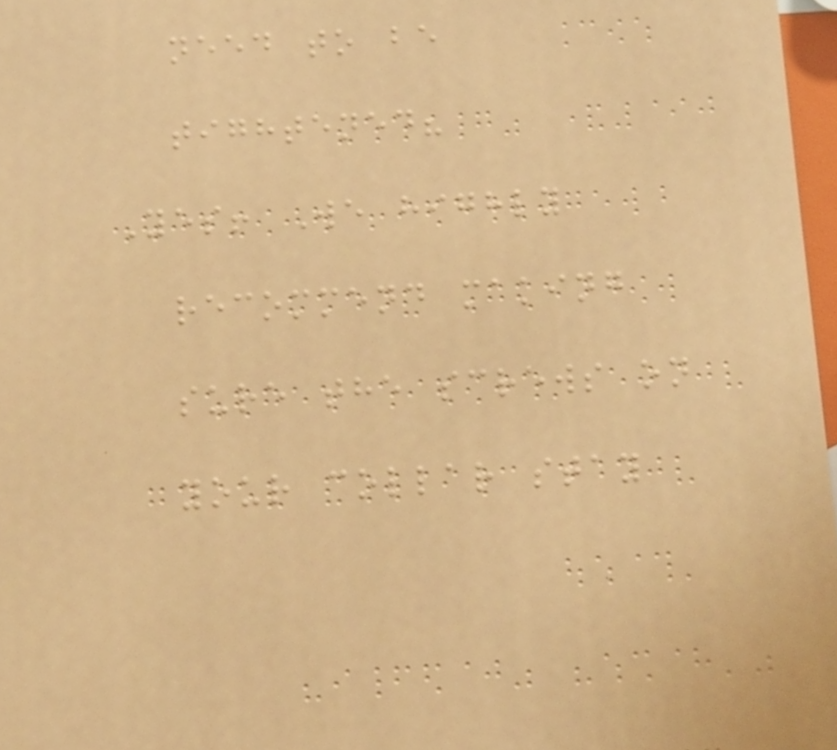need to be
tightened?
Yes! We highly
recommend making
sure the screws on
your collar stay
